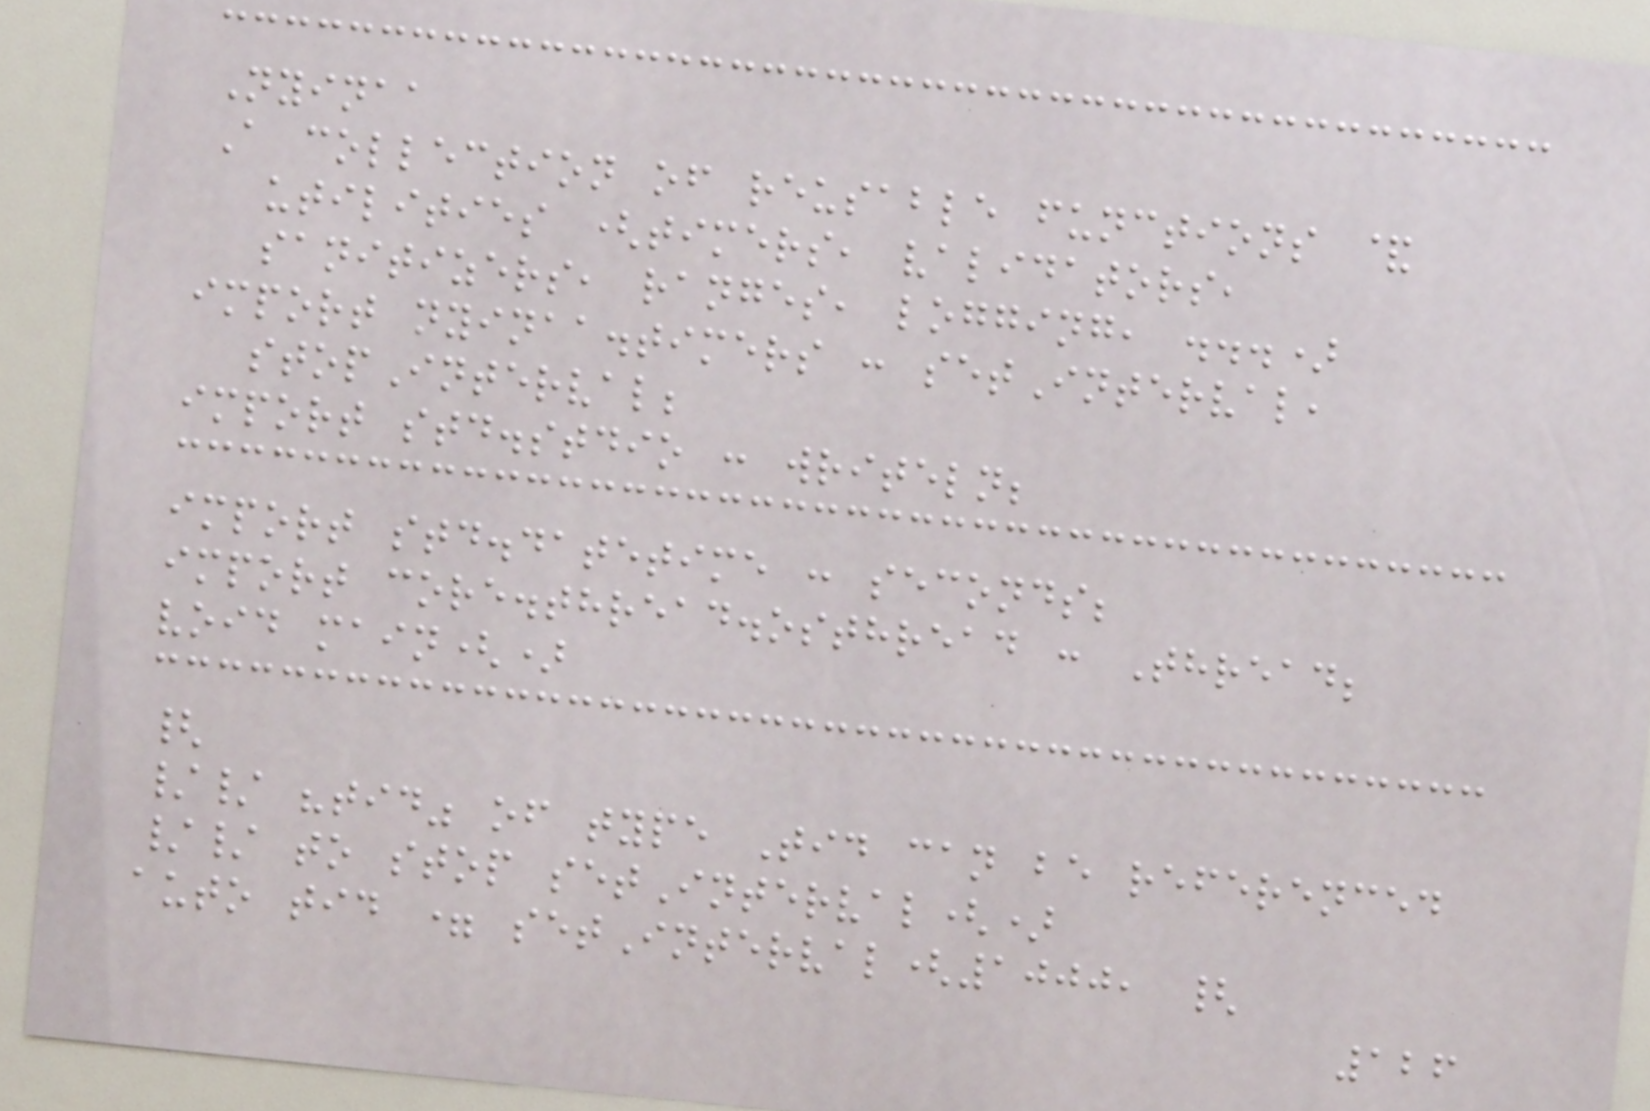Nyinaa
A collection of reusable functions &
utilities (timers, validators,
sanitizers, ranges, logging, ...)
import nyinaa.timers : setInterval,
stopInterval;
import std.stdio : writeln;
import std.datetime : seconds;
import core.thread.osthread : Thread;
void main()
{
// "tid" of type Tid can be referenced
// to stop setInterval()
auto tid = setInterval(1000, {
126
